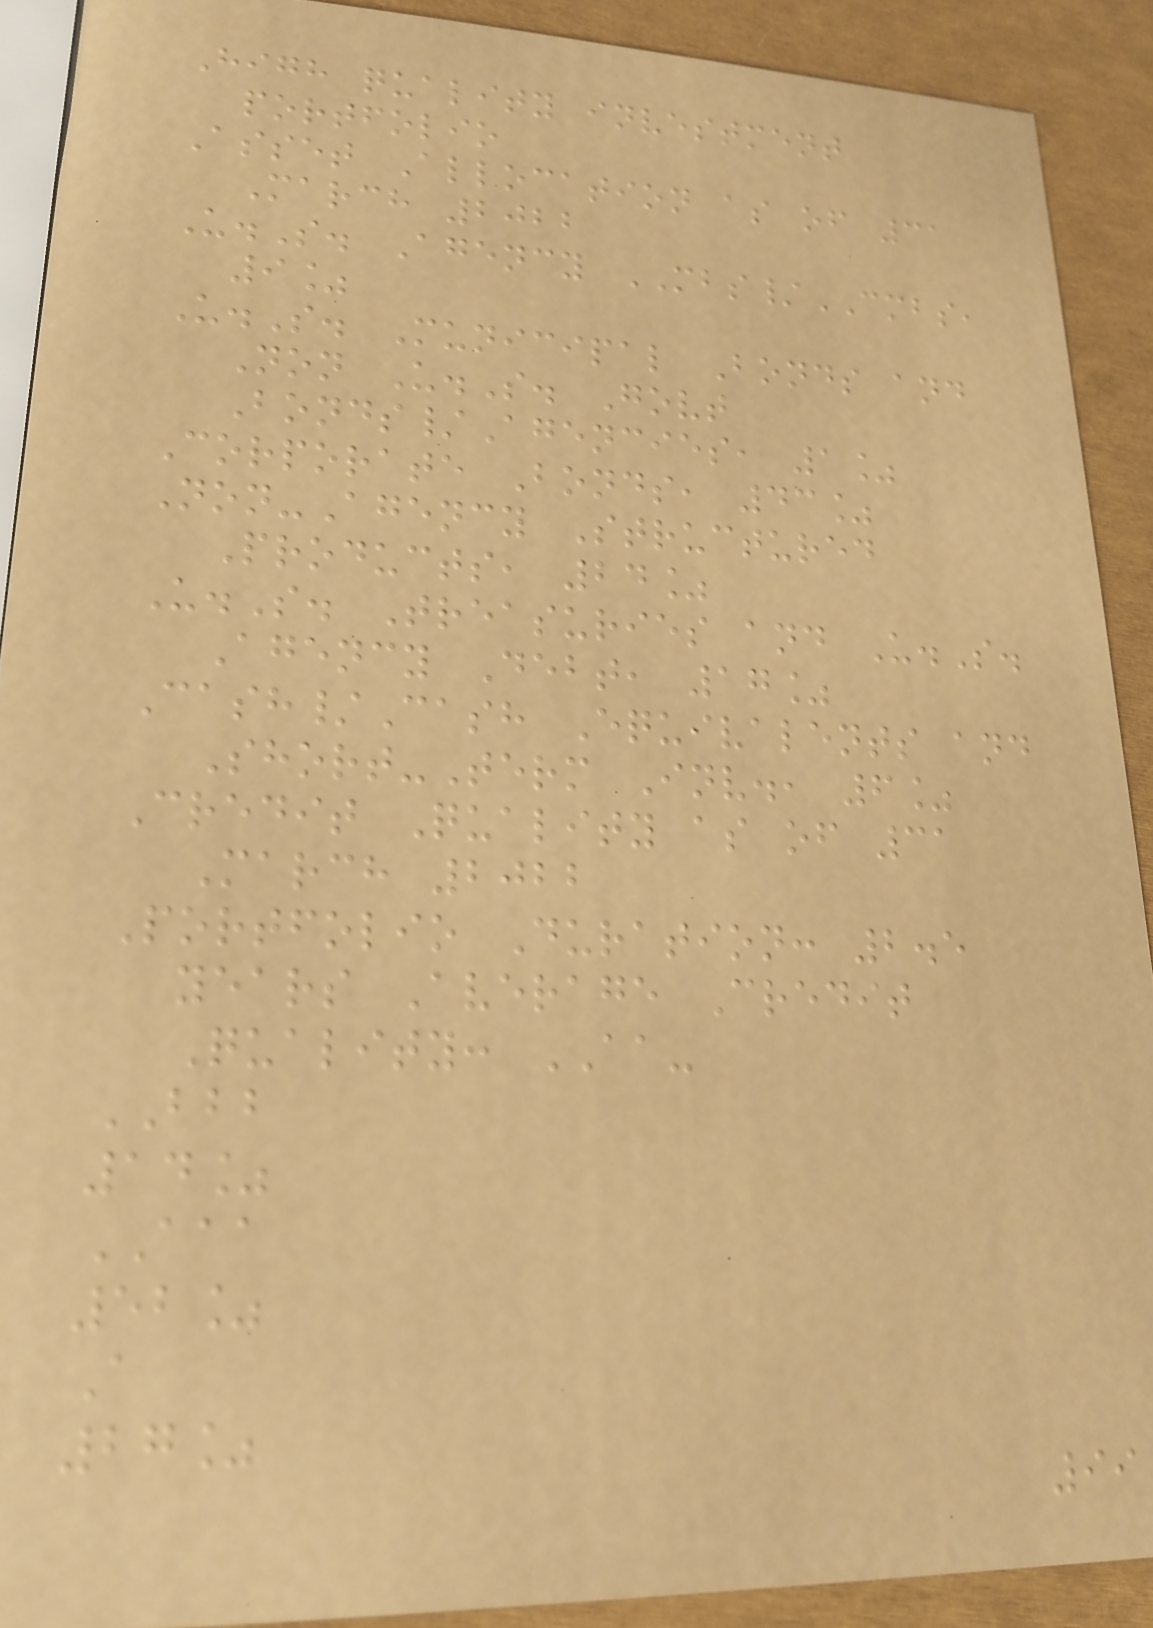High quality investment
portfolio
Asset Allocation as of 31
March 2022
U.S. Agency MBS/CMBS,
9%
U.S. Municipal Bonds and
Non U.S. Govt
Bonds/Agencies, 1%
Corporate Bonds, 43%
Non-Agency Structured
Products, 24%
U.S. Treasuries and U.S.
Agency Debt, 17%
Cash/Cash Equivalents and
Short-Term Inv., 6%
Credit Quality as of 31
March 2022
Portfolio Duration: 2.5
years Average Credit
Quality: AA-
BBB
14%
AAA
52%
A
27%
99
